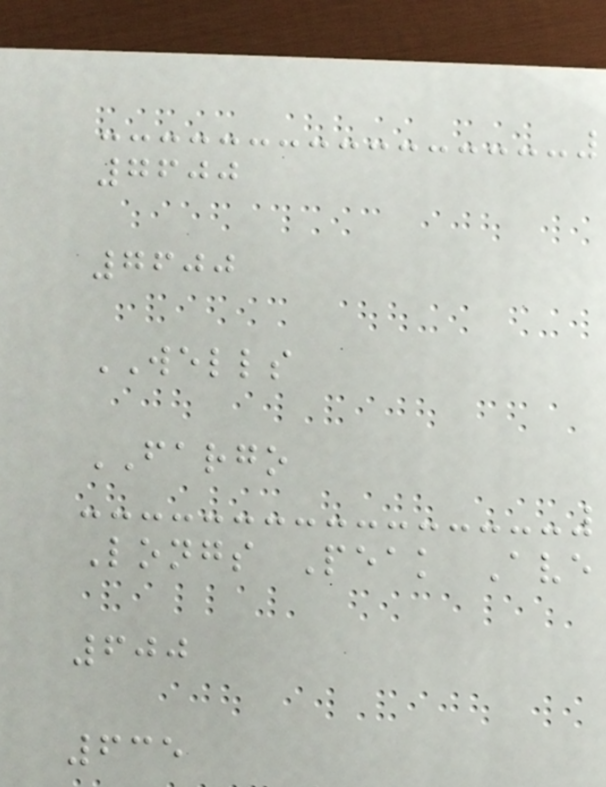7600
7600
WELLS
FARGO
Longs Peak Ave
600
635
